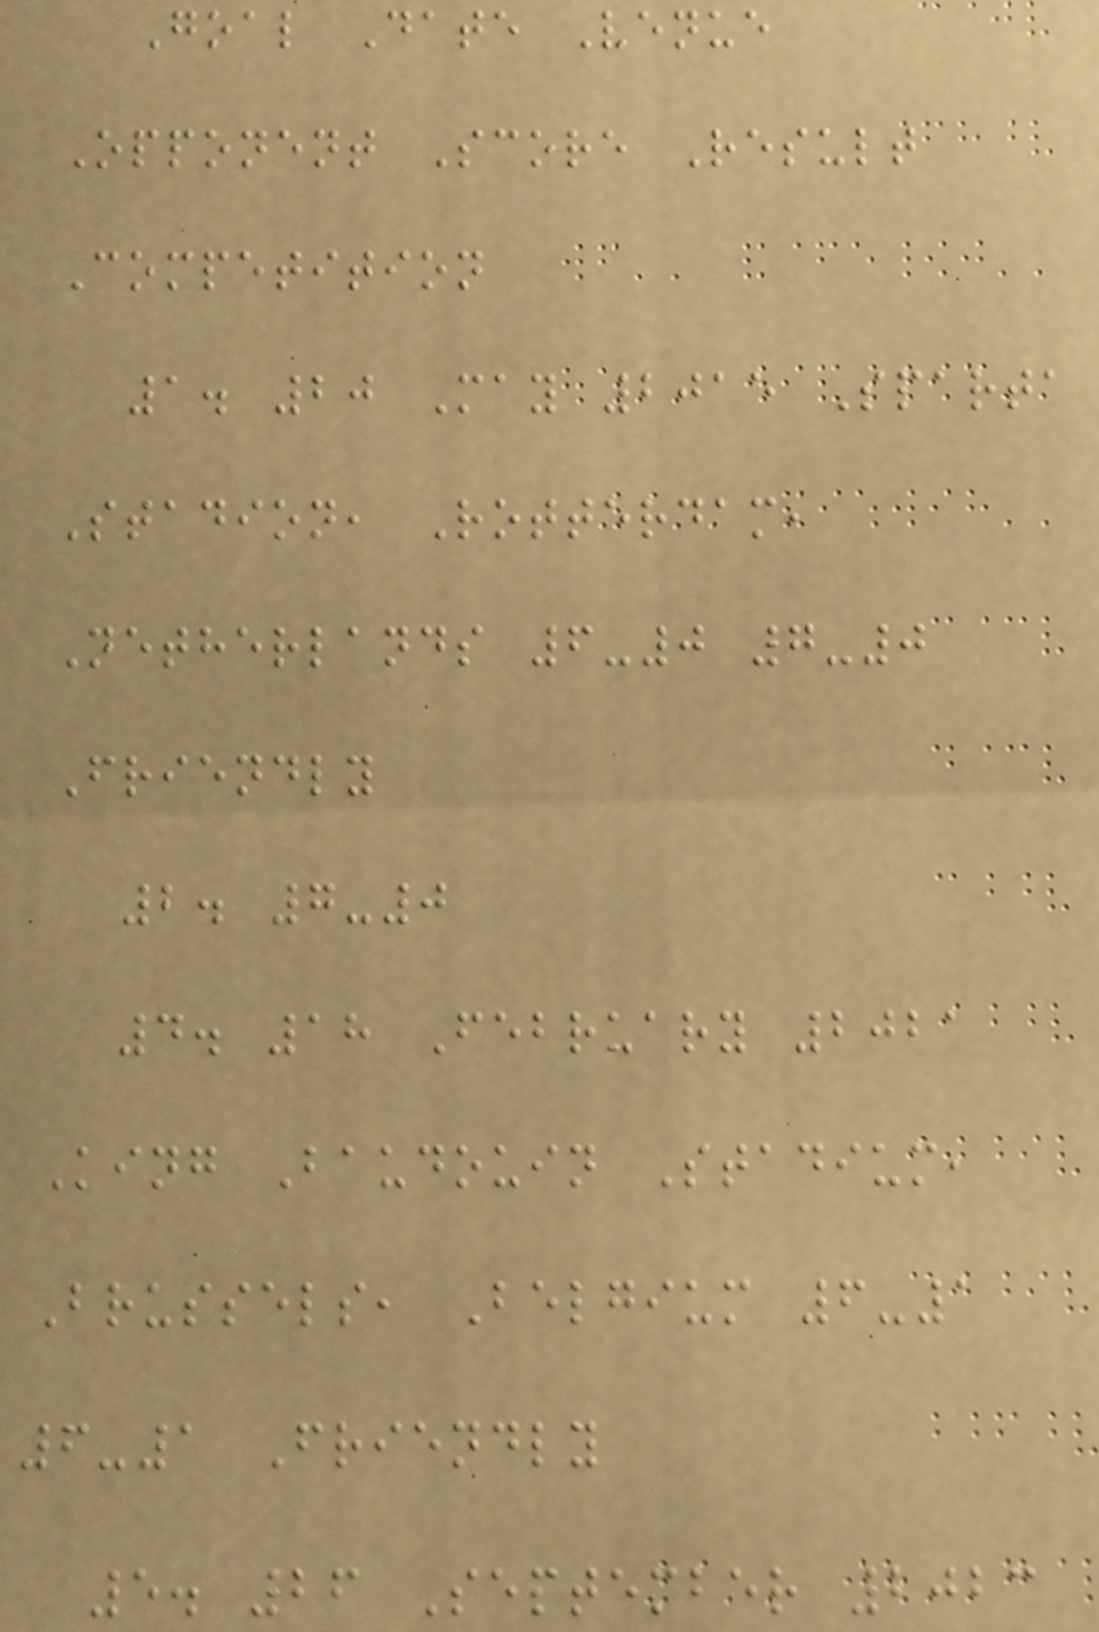Goal Date Venue
Opponent Score Result
Competition
1. 20 May 2015 Sparta
Stadion, Rotterdam,
Netherlands 6-0 7-0
Friendly
2. 7-0
4. 18 February 2021
King Baudouin Stadium,
Brussels, Belgium 6-1
6-1 Friendly
5. 26 September 2023
